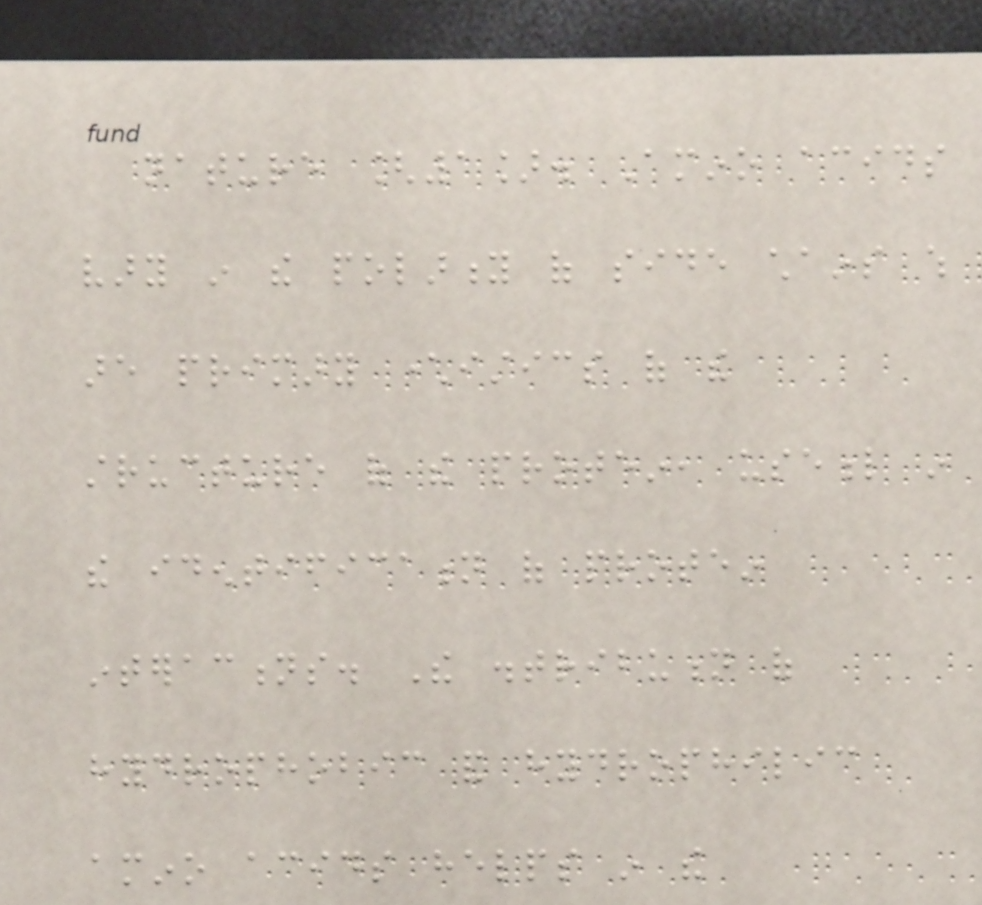nature [1]. Amino acids
vary in the polarity of side chains which
are primary characteristics of the
structure of the protein, useful in
the identification of protein
interactions. The distribution of
hydrophobic and hydrophilic
amino acids helps in the
